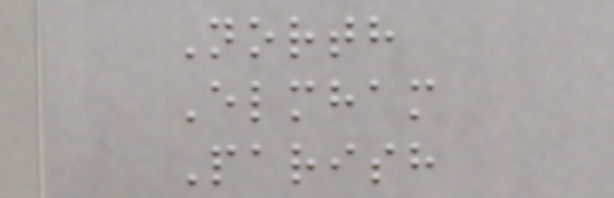North
Elmham
Parish
